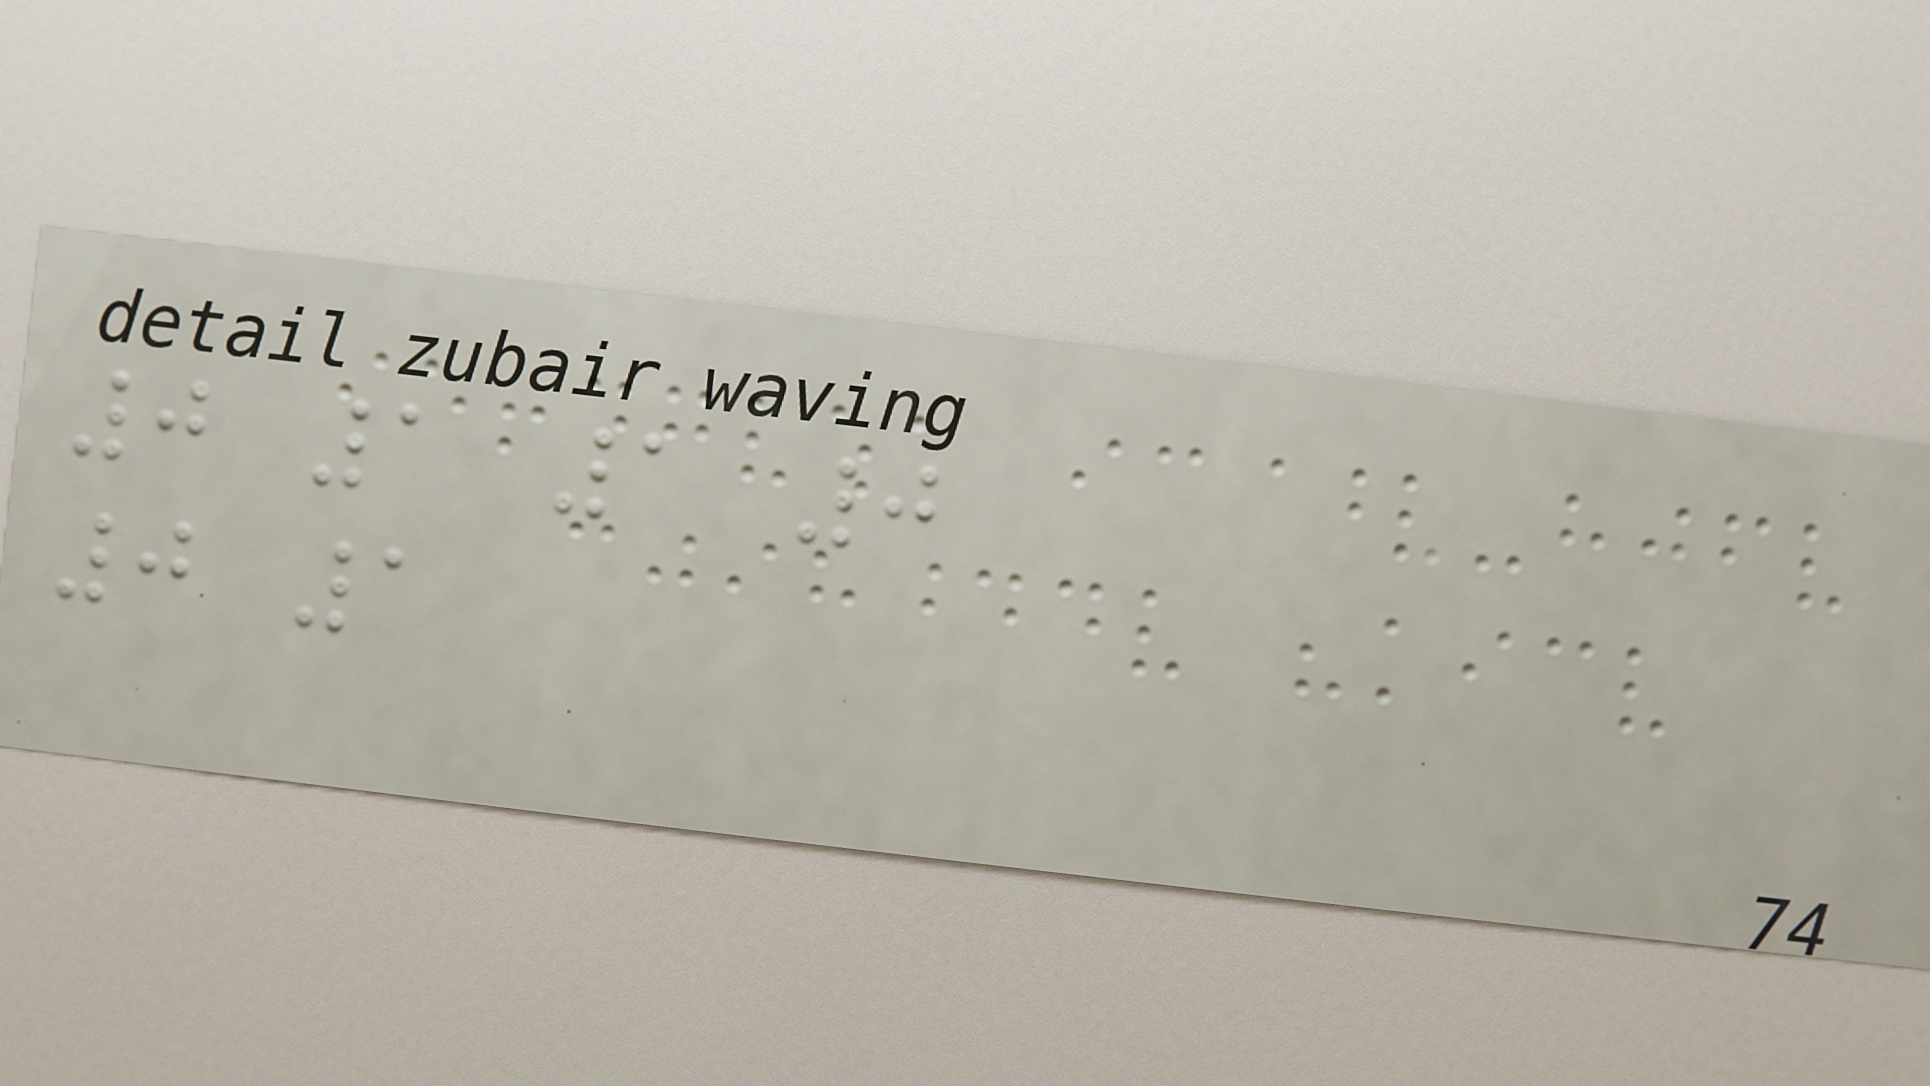0 1 1 0
0 1
